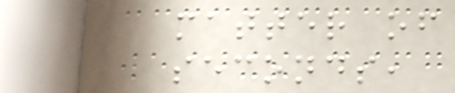matter of
seconds,
